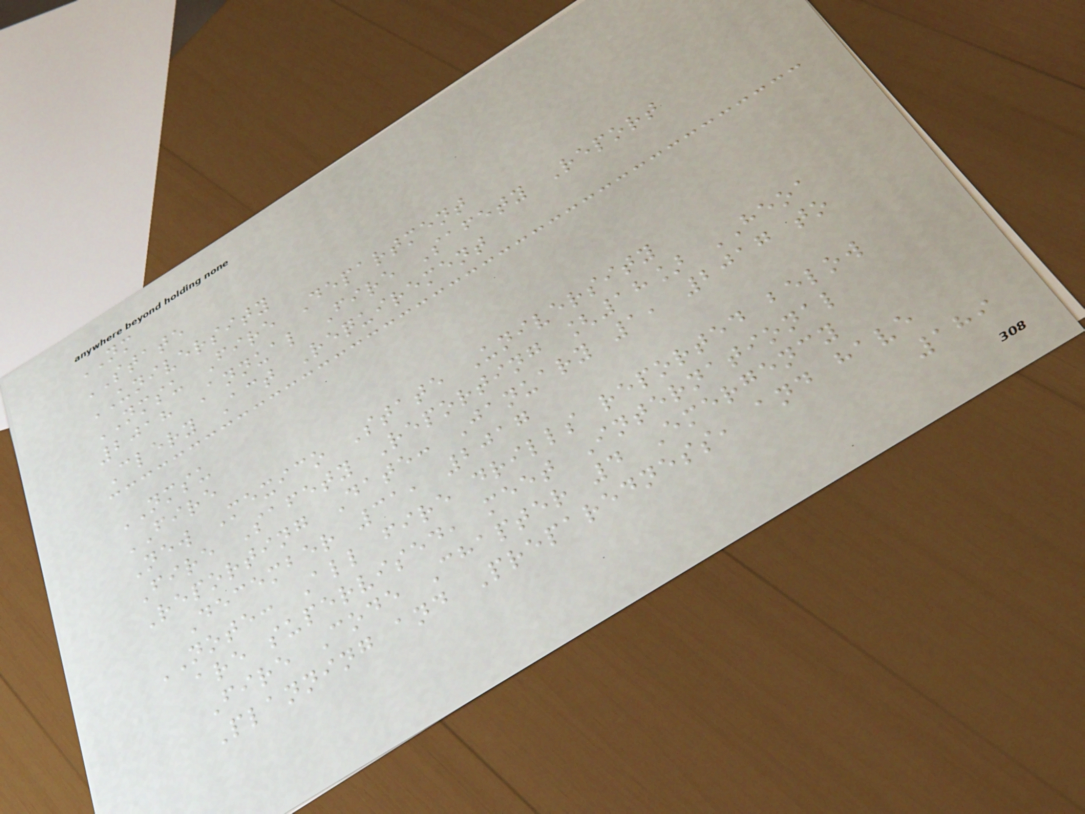NM
STATE
UNIVERSITY
NMSU Fire Department
2018 Annual Fire Safety Report
Clery Act Requirement
NMSU
FIRE
New Mexico State University
Fire Safety Reporting [18] HEOA
Reporting Date: January 1, 2017 to
December 31, 2017
NOTE: All fire drills reported below
are supervised, meet International
Fire Code Chapter 4 Emergency
Planning and Preparedness, and have
189
